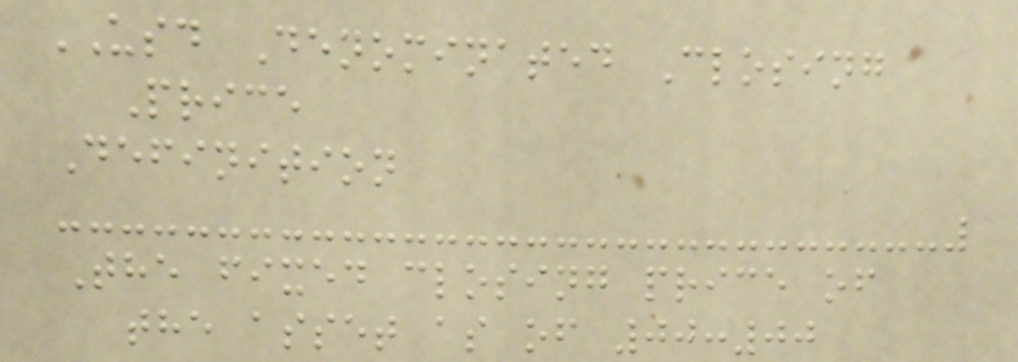USD Denominated Closing
Price
Definition
The fixed closing price of
the asset as of 00:00
